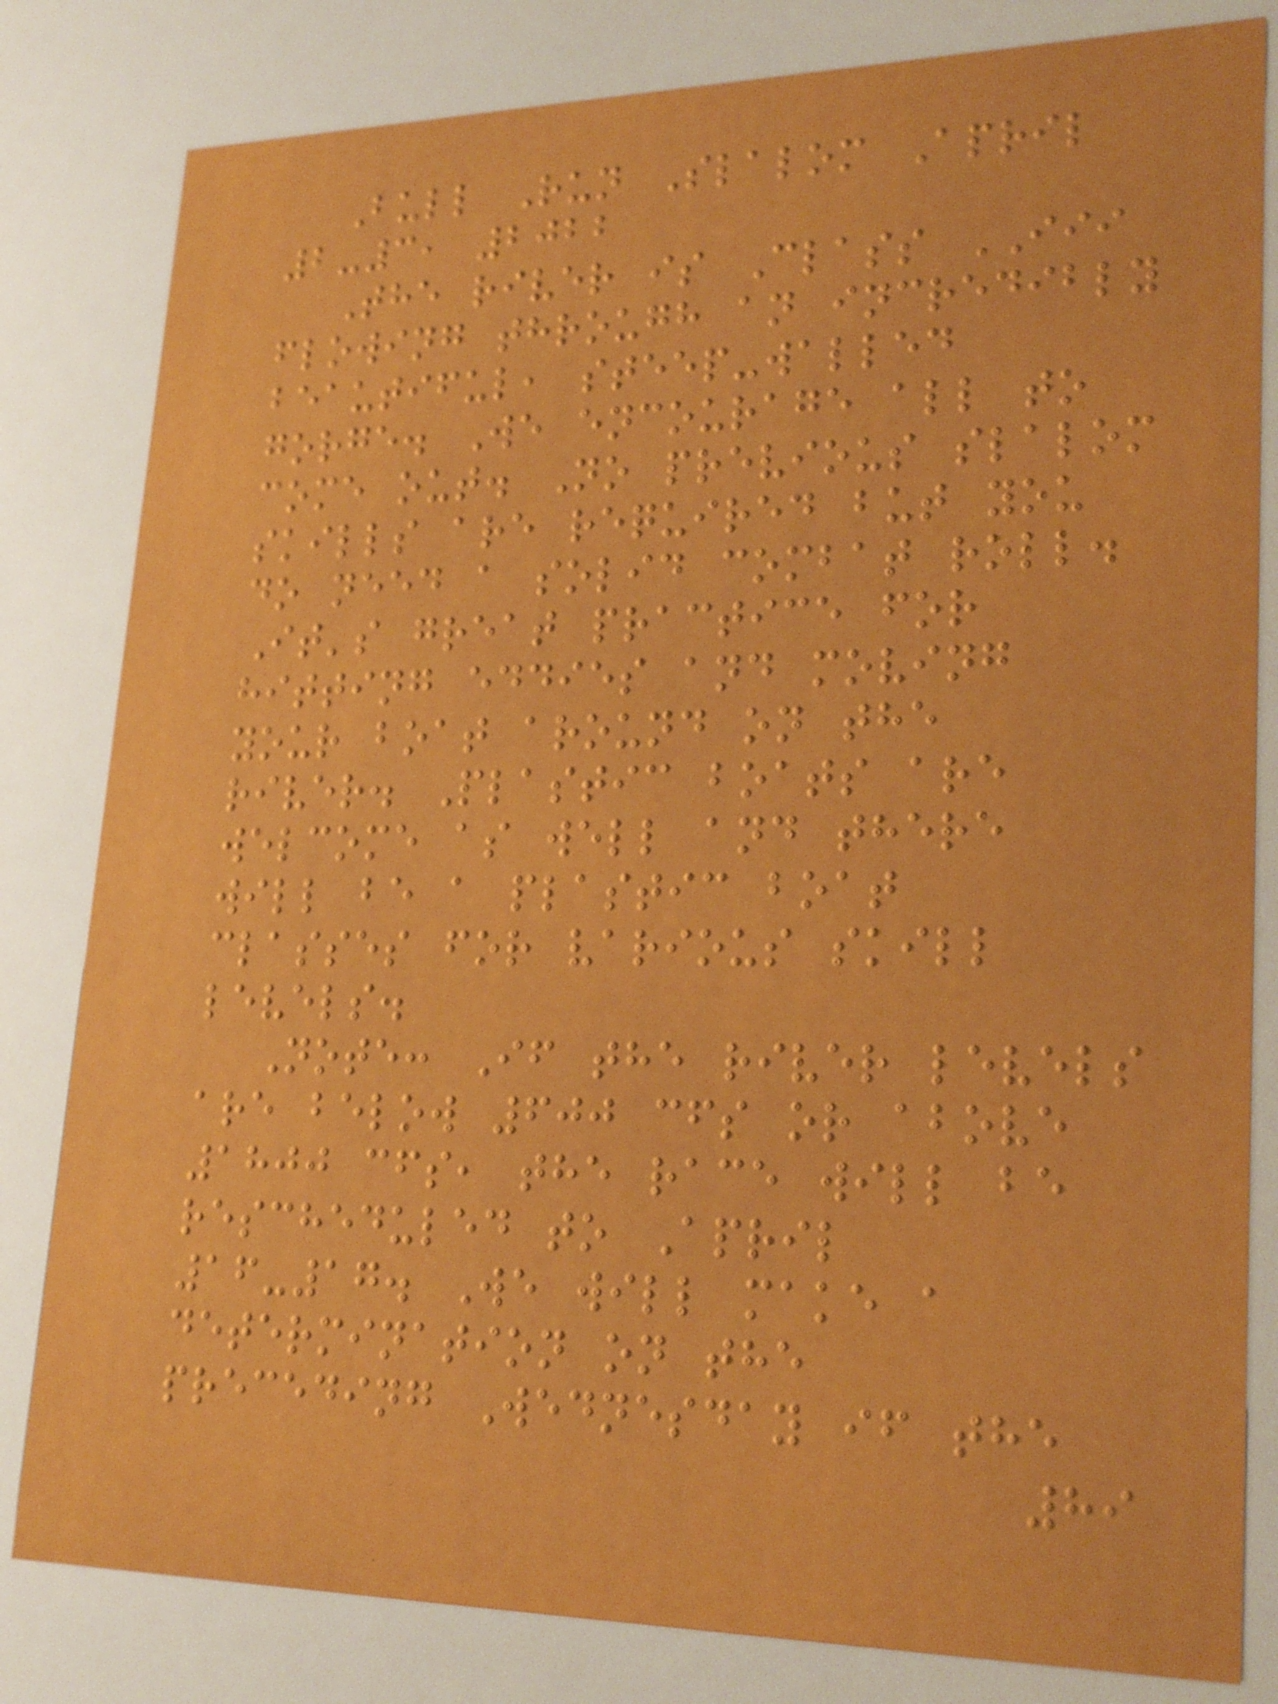Bull Run Slalom April
2-3, 2022
The river is Class III
flowing through an incredibly
beautiful, steep-walled
gorge. We encourage all to
come out. No previous slalom
skills are required but you
do need a solid combat roll.
It's great practice for
hitting eddies and moving
your boat around on the
river. Plastic boats are
welcome as well and there
will be a plastic boat
classes for various skill
levels.
Note: If the river levels
are below 600 cfs or above
1800 cfs, the race will be
rescheduled to April
16-17. We will make a
determination on the
preceding Wednesday if the
89
